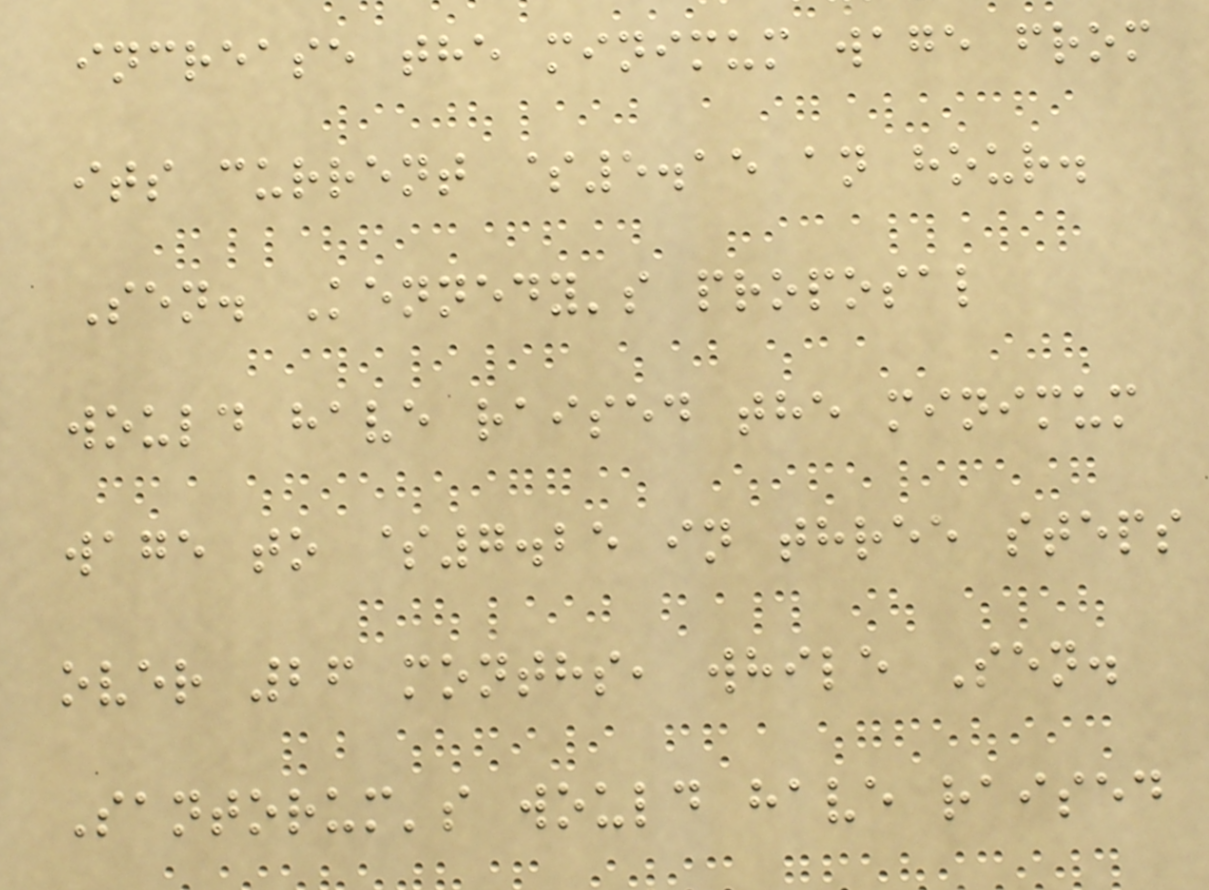increase the minimum wage from
its current $5.15 an hour.
Sen. Kennedy's proposal
would have raised the minimum
wage to $7.25 in three steps
over 26 months, while Sen.
Santorum's would have raised
